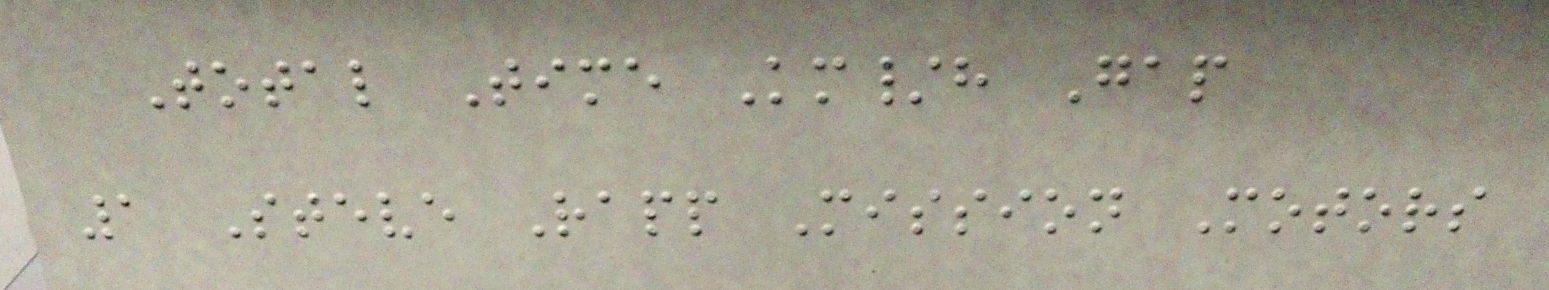Total Time Km/h Gap
1 Steve Rapp Mission Motors
